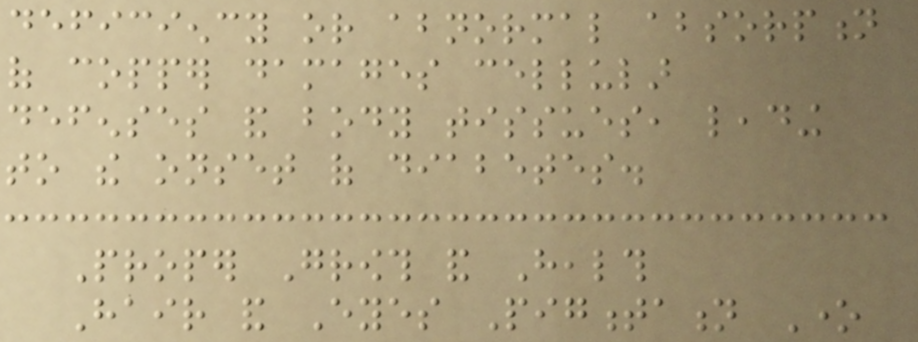deficiency or abnormal absorption
of copper damages cellular
defenses and body tissues, leading
to the onset of diabetes.
Proper Growth and Health
Hair and Eyes Pigmentation One
